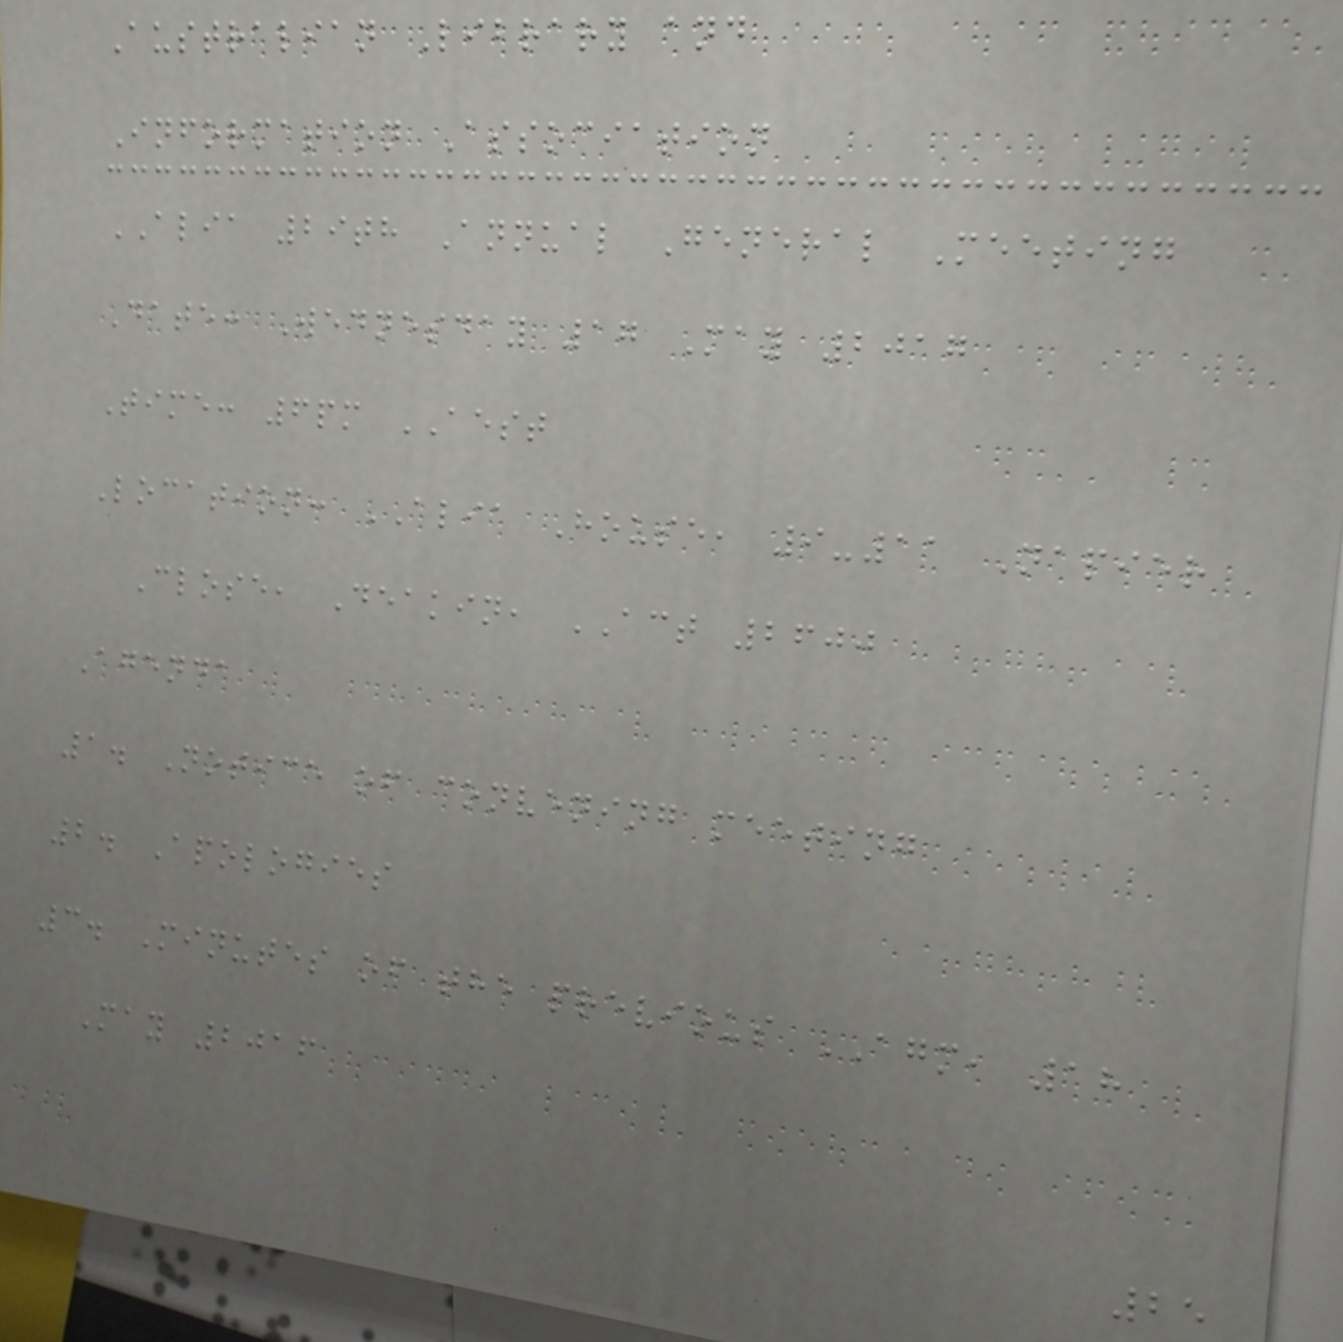Australian Library and
Information Association
ALIA 29th Annual General Meeting
Date: Wednesday 17 May 2017
Time: 6pm AEST
Location: ALIA House, 9-11 Napier
Close, Deakin, ACT 2600
Agenda
1. Notice of convening meeting
2. Apologies
3. Minutes of the previous AGM, 18
May 2016
25
